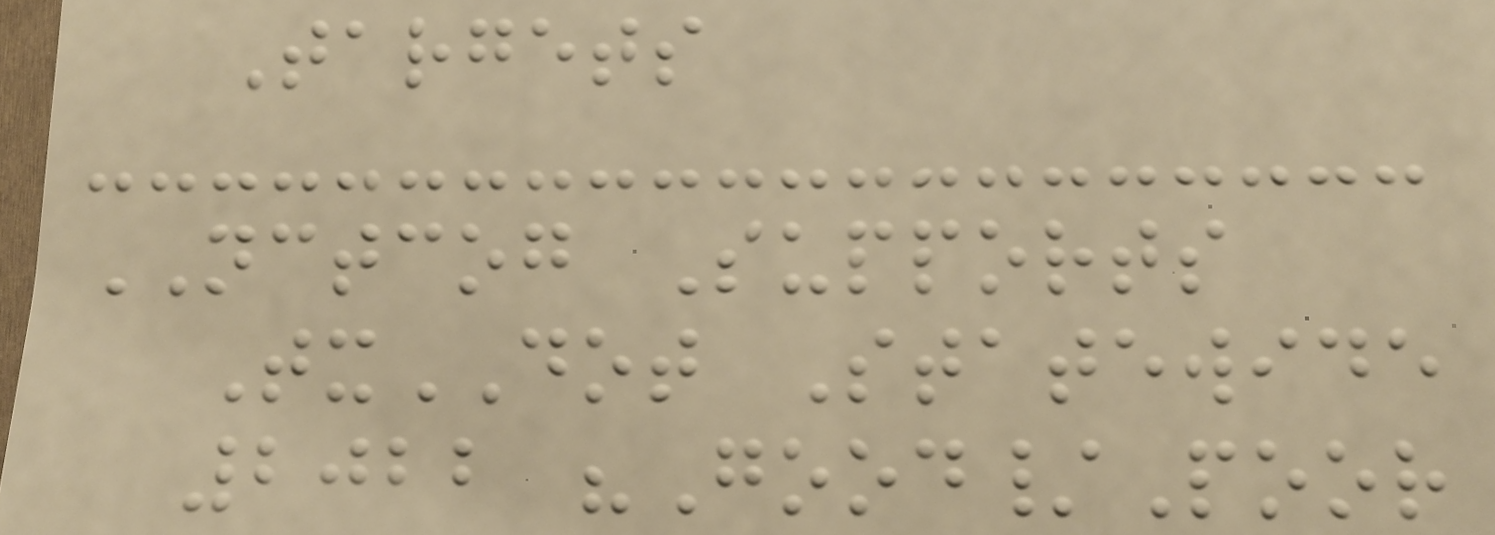Targets
NCTCOG Supports
TxDOT Statewide
2022 "Good/Poor
